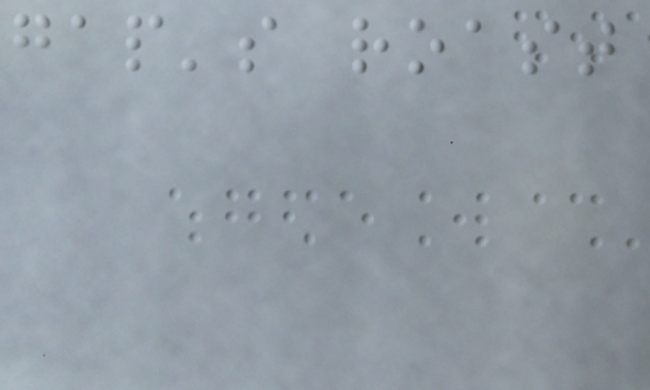gap's roast
